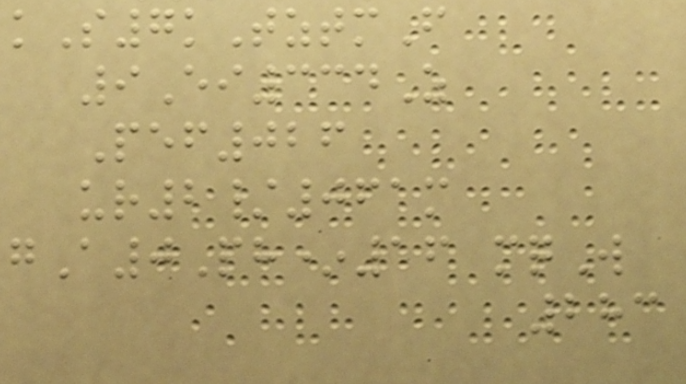kS7kTztmF
9Ei334Z
Pef026
ur2/061m
gA0Ph*16 mqW
283
